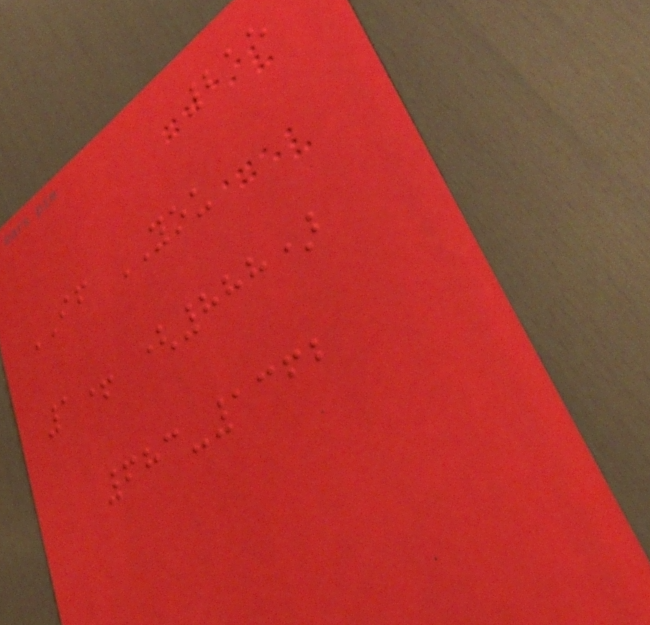215
IF YOU
1+ (888)
683-1362
